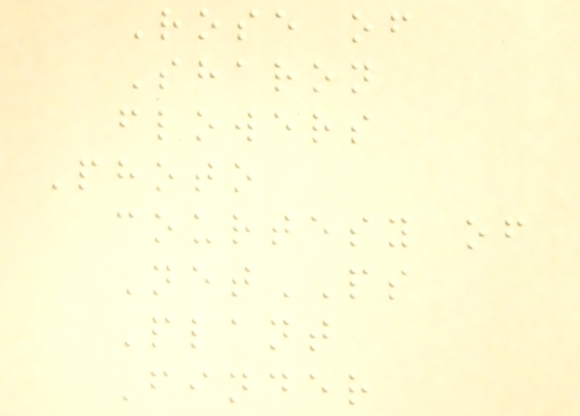Rose of
Sharon
flowers
Photo
courtesy of
NetPS
Plant
Finder
